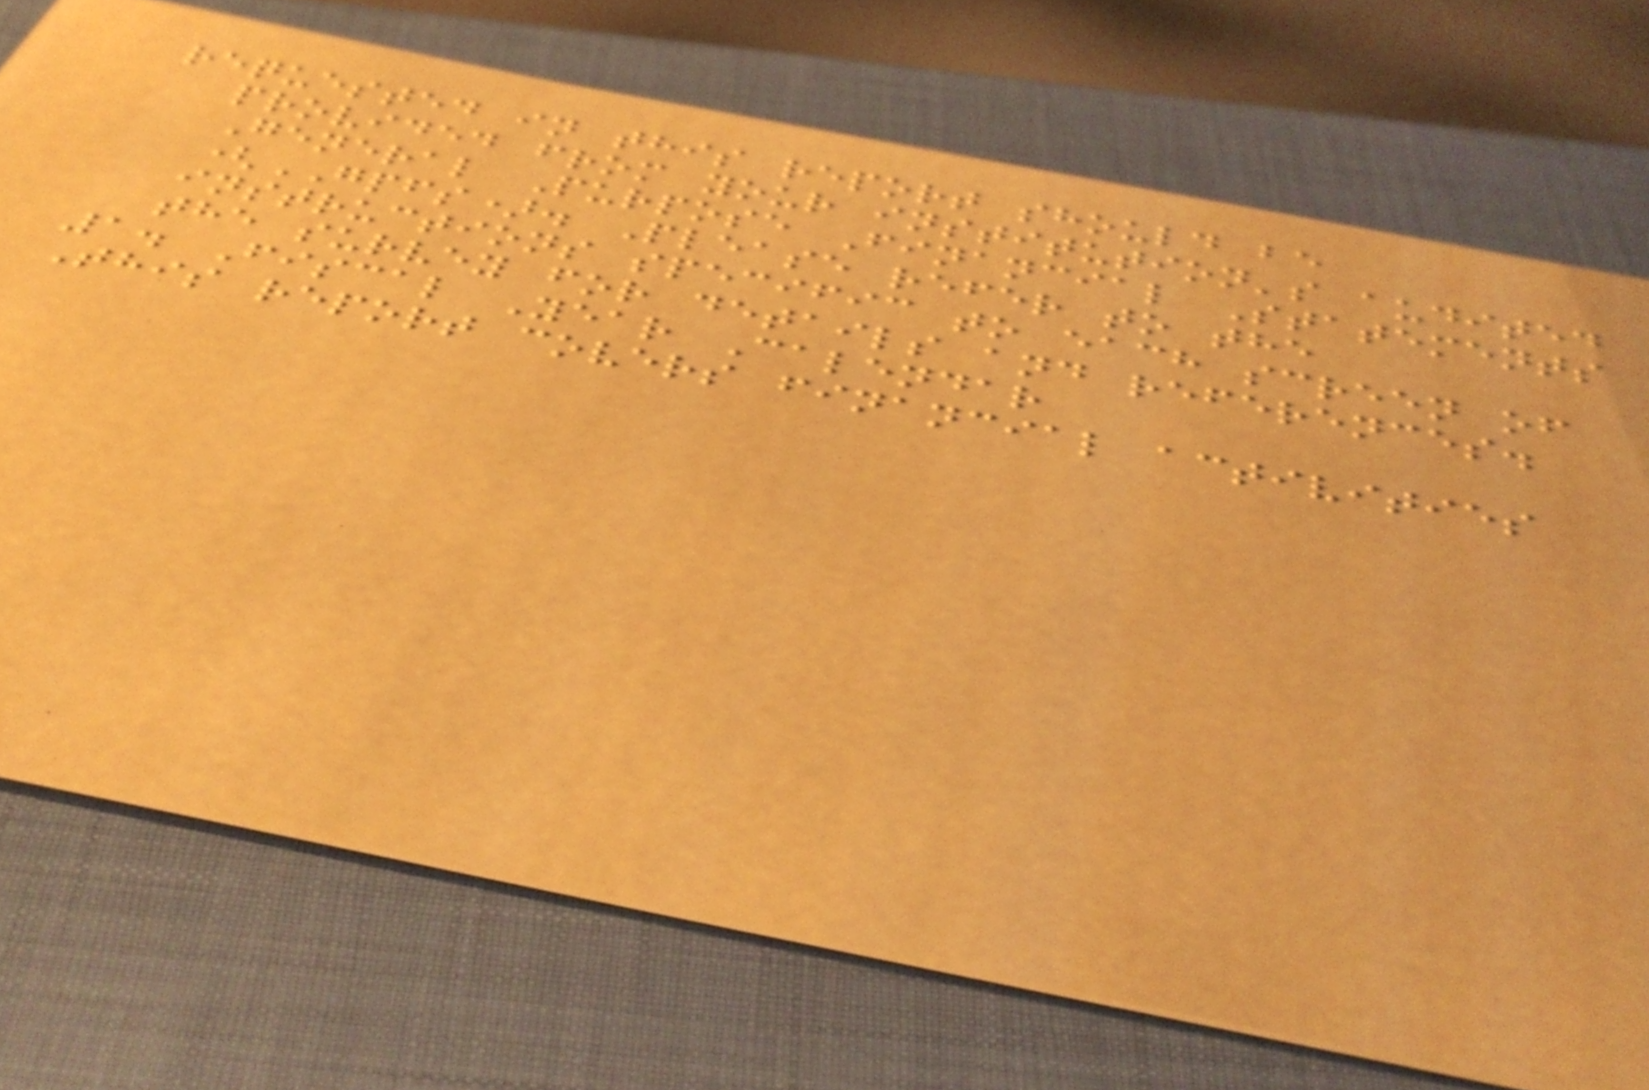requested in this report should be
provided from your institution's audited
General Purpose Financial Statements
(GPFS). Please refer to the
instructions specific to each screen of
the survey for details and references.
1. Fiscal Year Calendar
This report covers financial activities
